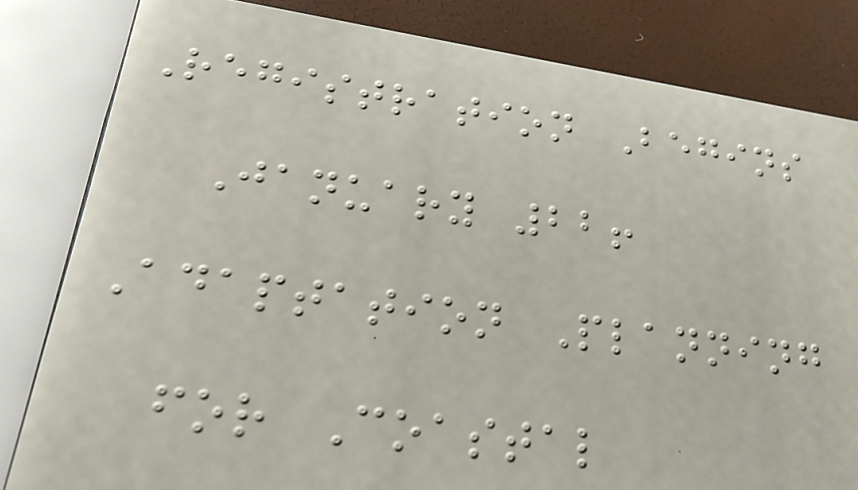Registration Begins
January 22!
Adaptation Planning
for Coastal
